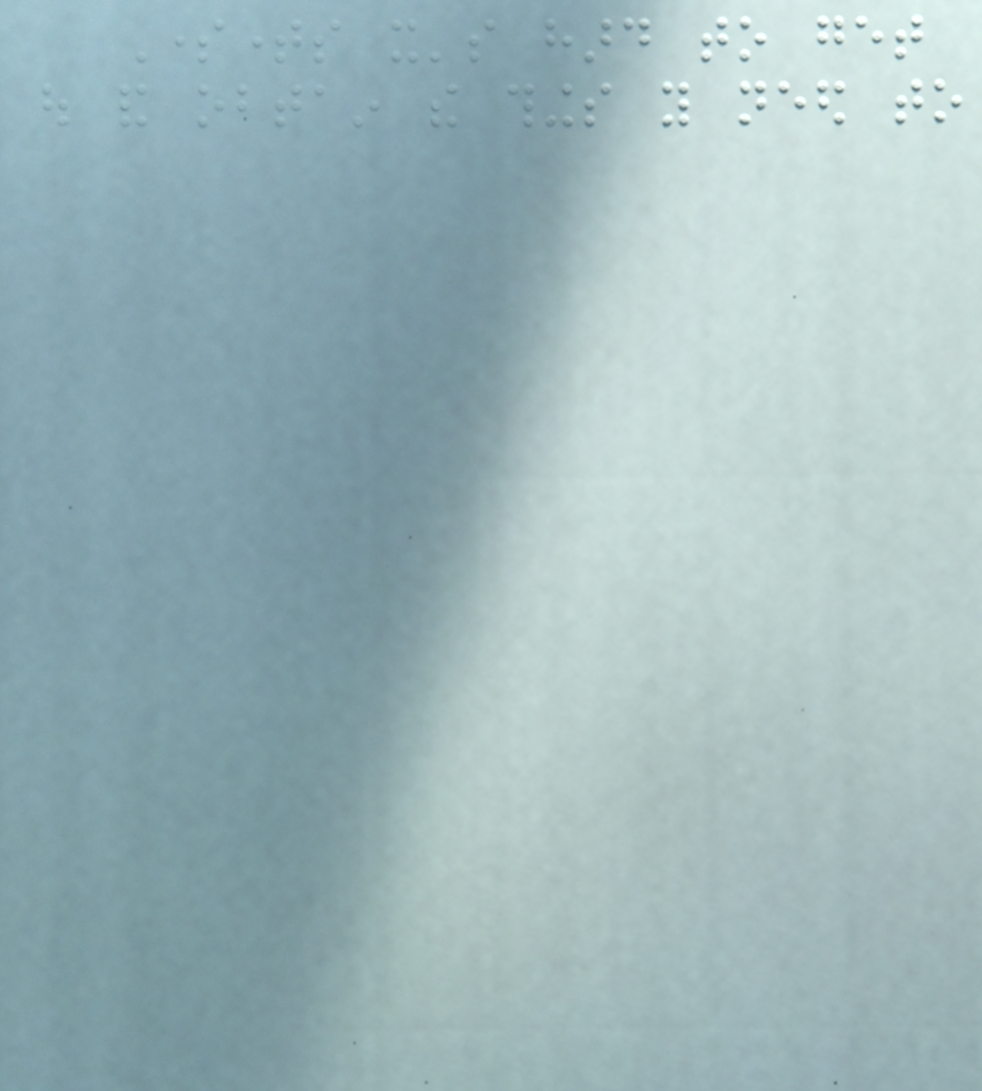Sometimes it's hard to get
out and obtain the things you need to
